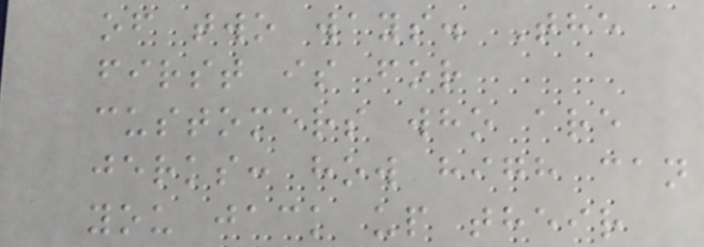of two ways. The
first is for
customers who are
jerks: how high can
you jack up their
